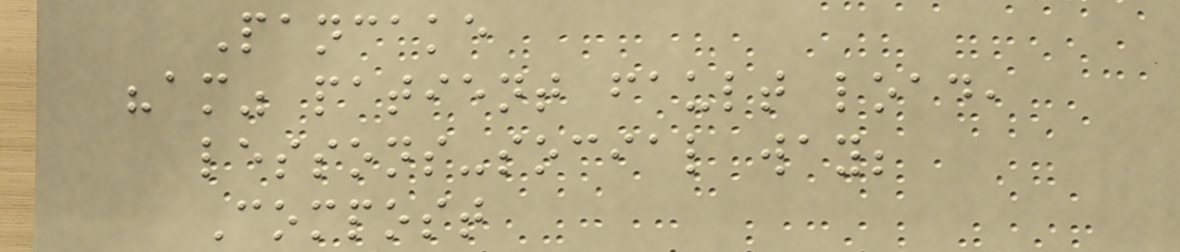Pancake
"am" patient fault load,
lessons-social way;
Compost
